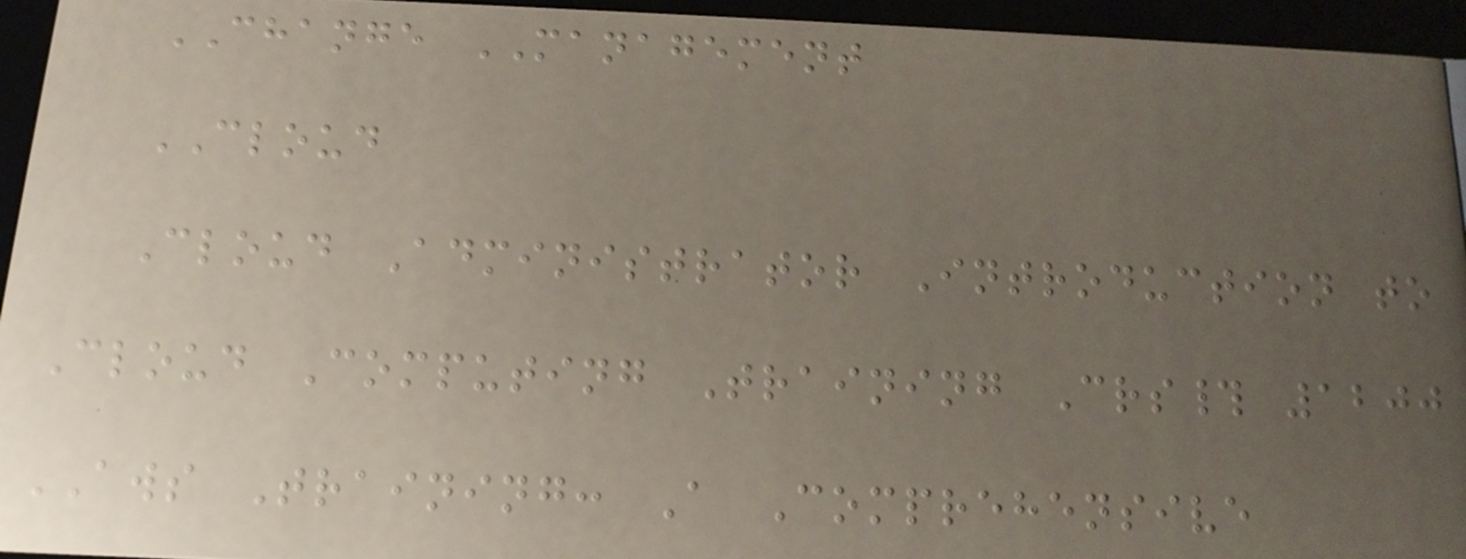CHANGE MANAGEMENT
CLOUD
Cloud Administrator Introduction to
Cloud Computing Training Crs# 1200
AWS Training: A Comprehensive
